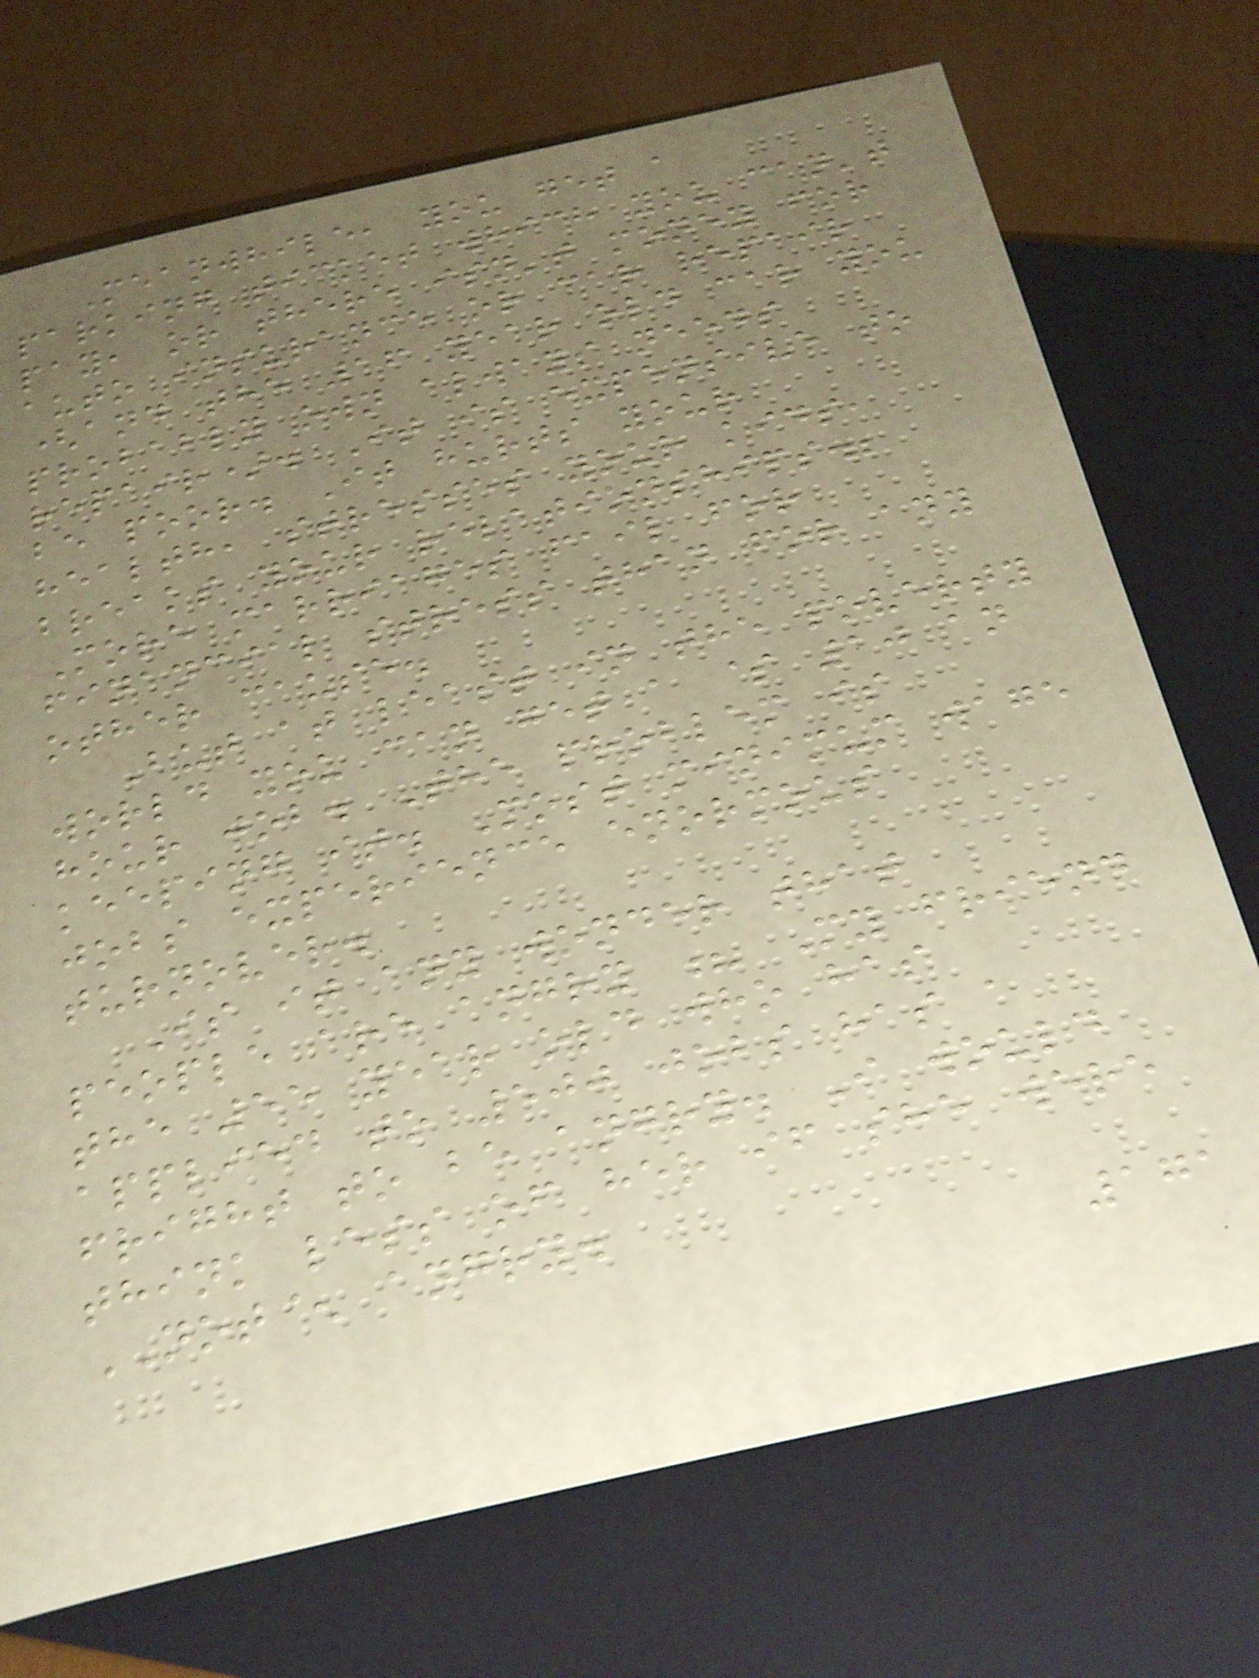Meanwhile, you get a
parking ticket which you can't
pay, or there isn't money for
auto insurance or car repair
(and the 16 year old car you
probably own always needs
repair). It is expensive to
be poor. It hurts your
health, stresses your kids,
breaks your relationships.;
More marriages fail for
financial stress than for any
other cause.
But at least in the poverty
world you can get a $ 10 an
hour job. The problem is
keeping it. Most minimum wage
jobs experience enormous
turnover.
Is it any wonder that
people are angry ? My friend
the 55 year old who has
applied to 500 jobs has a
fright to be angry. I would
think less of her if she were
NOT^ angry.
171
